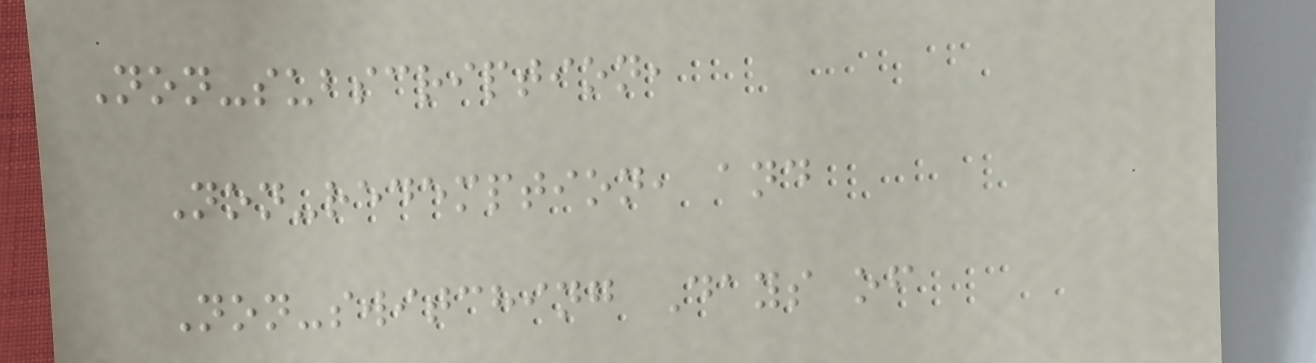Non-subscription,
Non-redemption, and
Non-switching Days of
